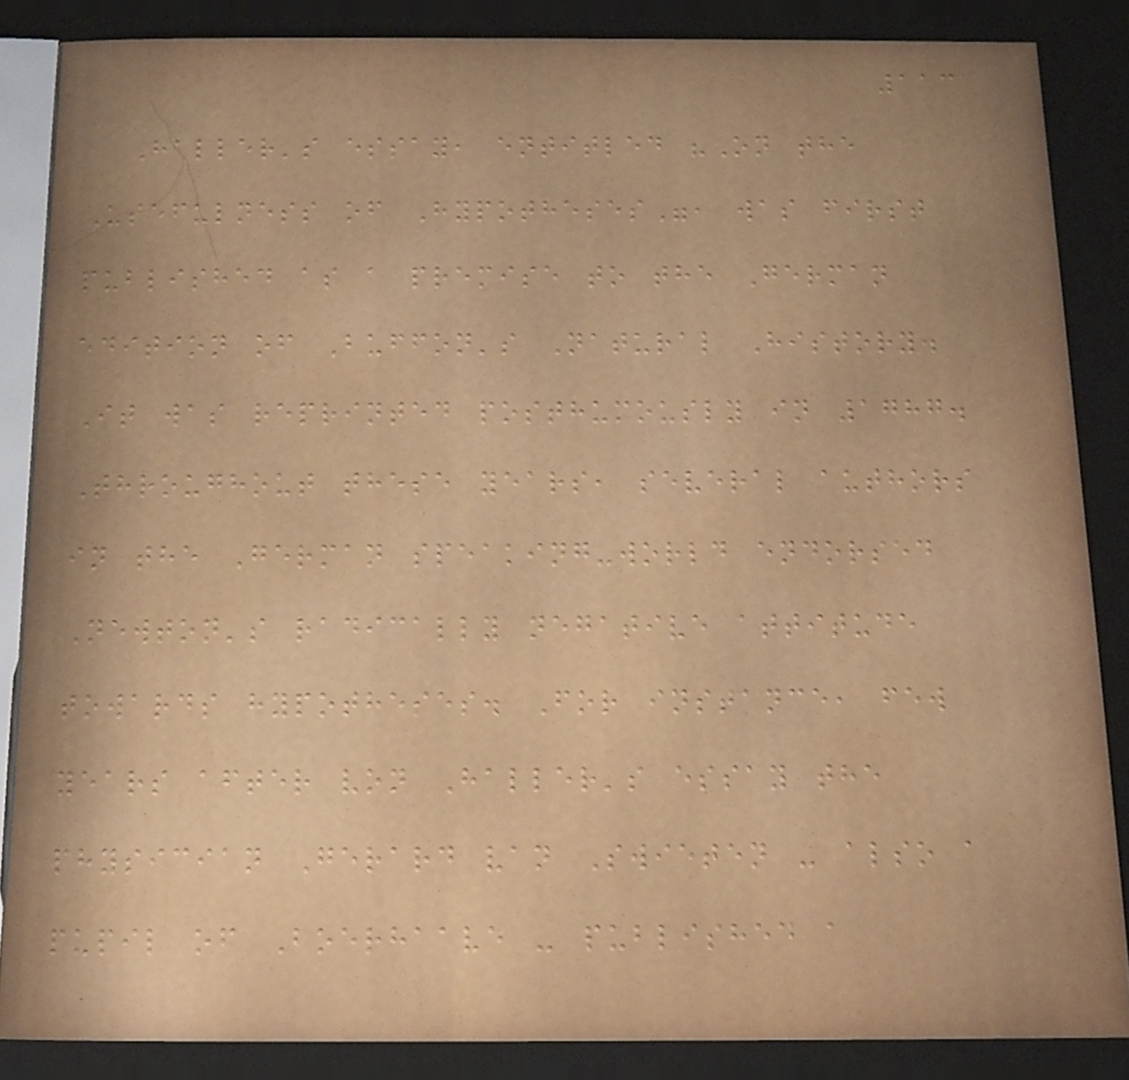113
Haller's essay, entitled "On the
Usefulness of Hypotheses", was first
published as a premise to the German
edition of Buffon's Natural History.
It was reprinted posthumously in 1787.
Throughout these years, several authors
in the German speaking-world endorsed
Newton's radically negative attitude
towards hypotheses. For instance, few
years after von Haller's essay the
physician Gerard van Swieten - also a
pupil of Boerhaave - published a
